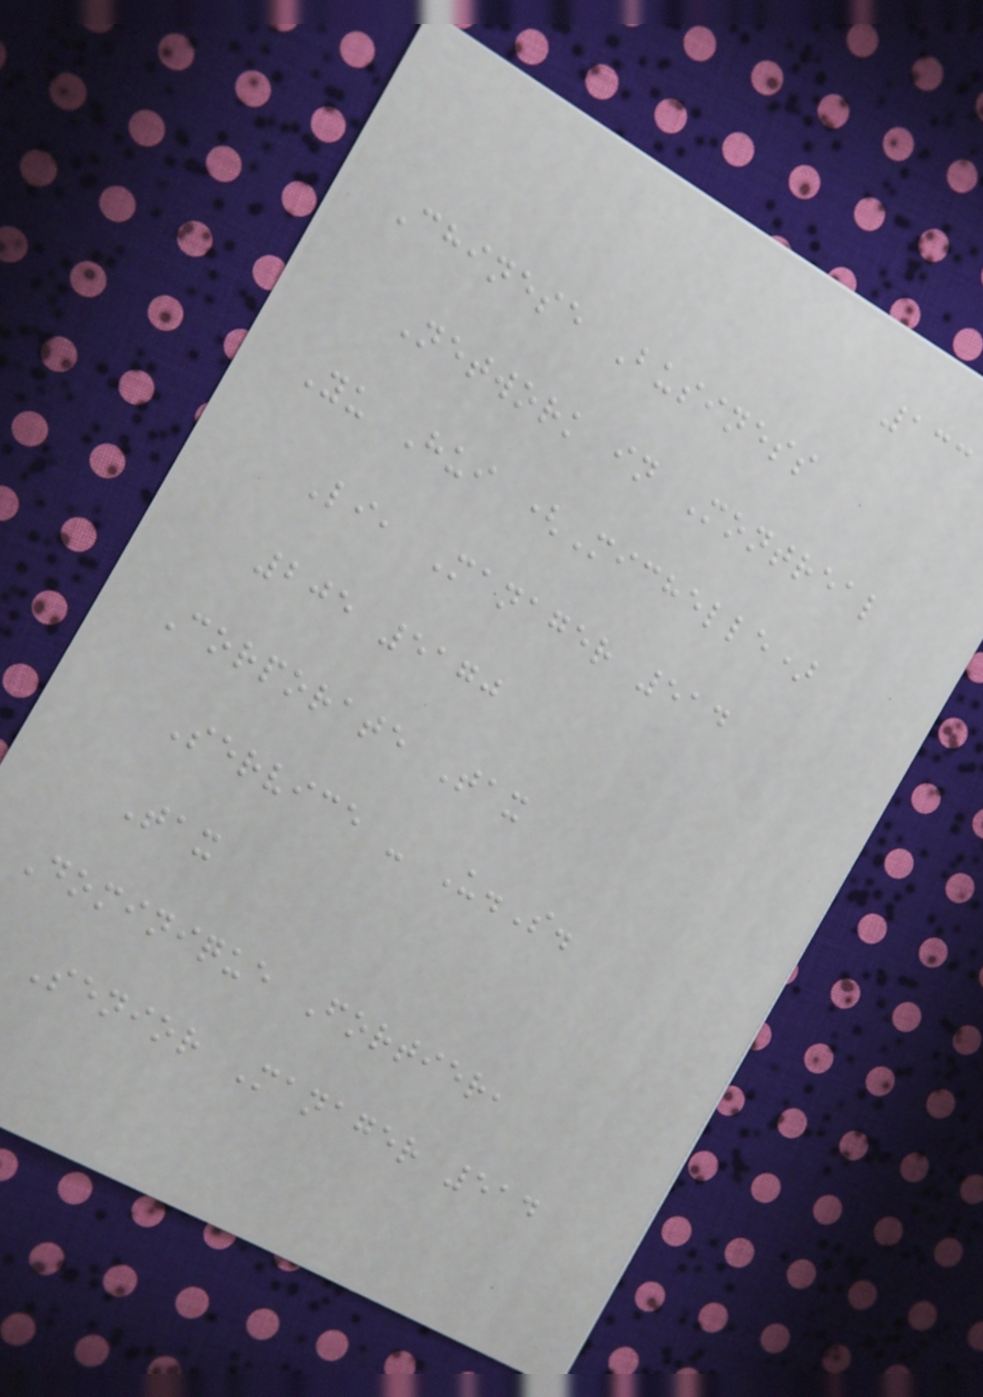133
Chinese Business
Network in Montreal
Yu Hui (Michelle)
Li, Manager 514
205 5170
Corporate Tax
Service - U.S.
Tax
Dominique Fortier,
Senior Manager 514
